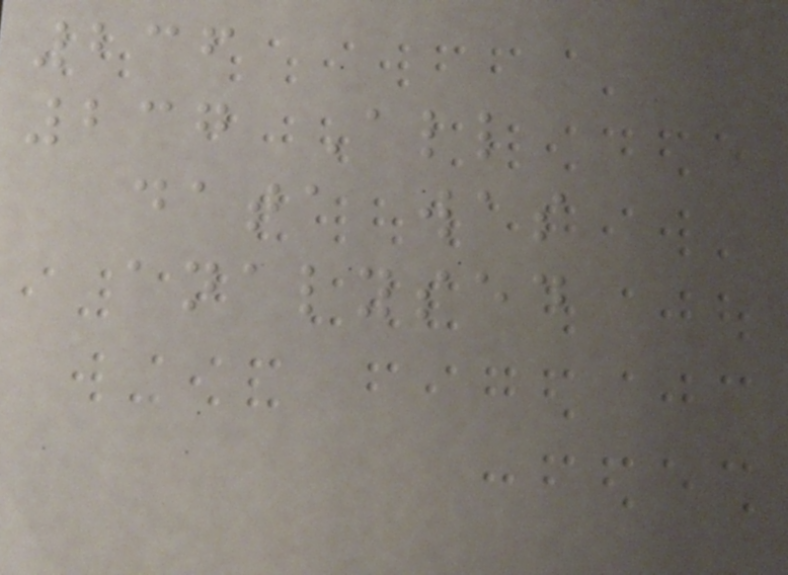236
237 All
data was
analysed
